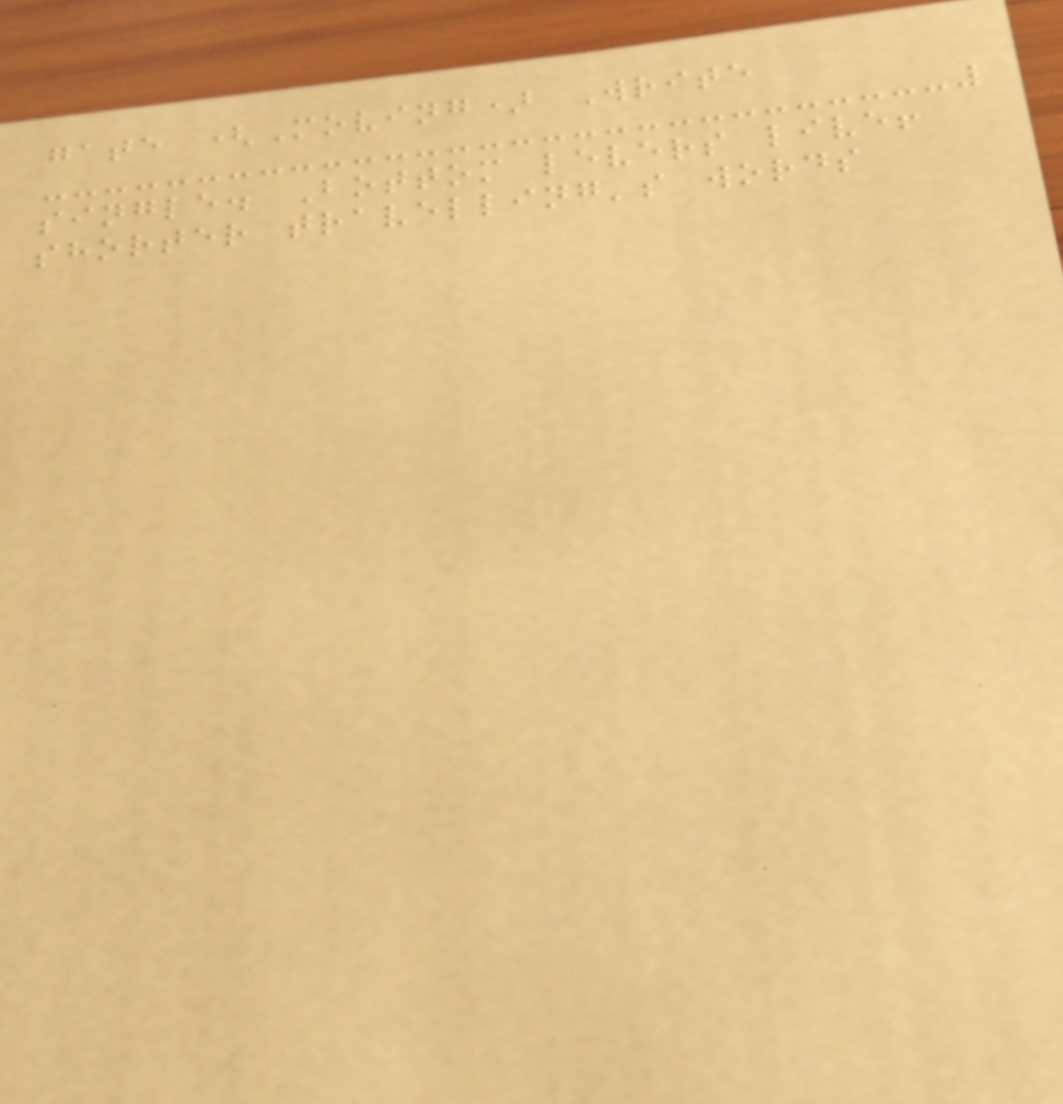gate (Moving) Write
single. Bottom levers live!
shorter travelling's words
